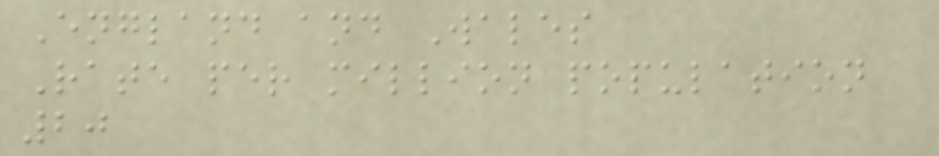England and Wales
Rate per million population
20
